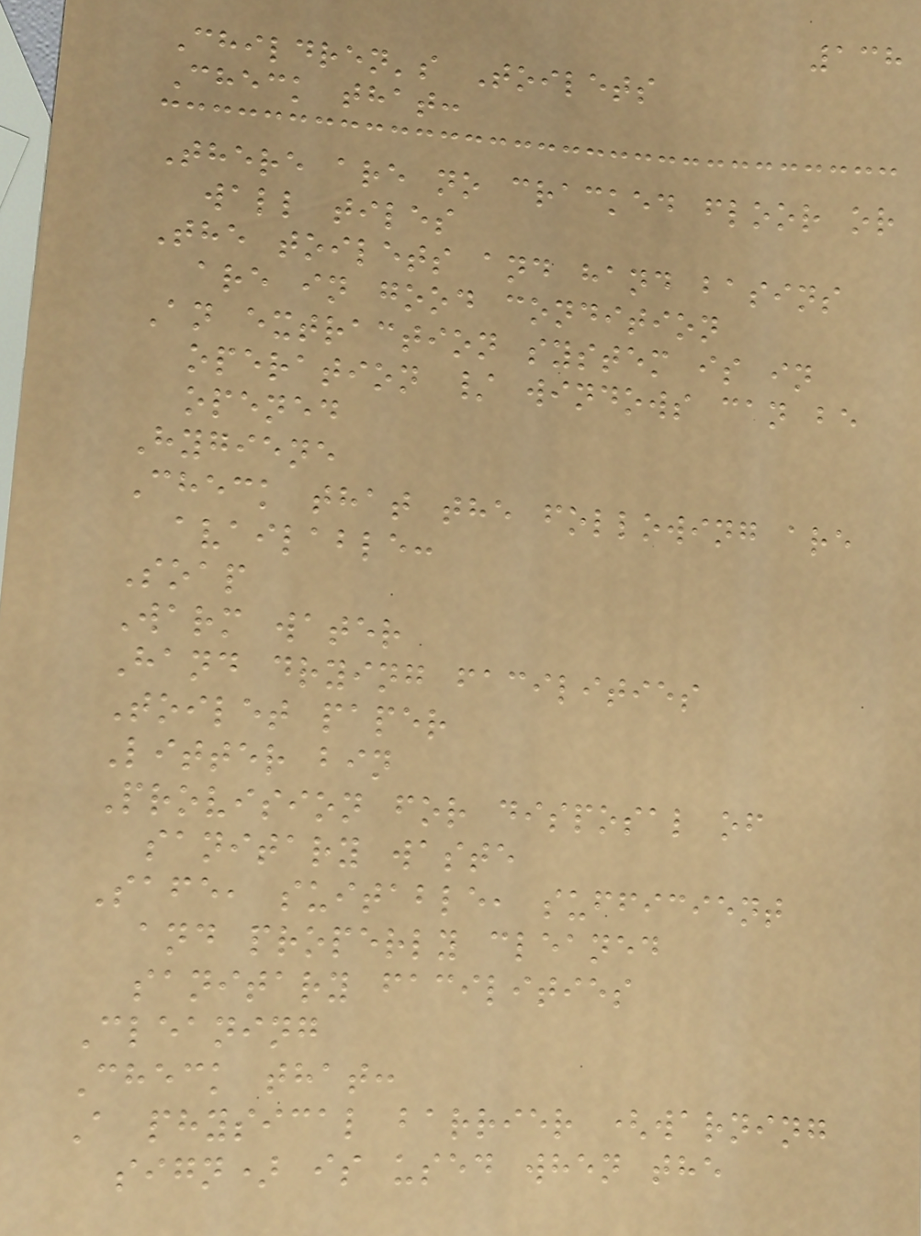138
Children's Toilets
Check that:
There are no cracked floor or
wall tiles
The toilets and hand basins
are in good condition
An extraction system is in
operation / windows can be
opened
Hygiene
Check that the following are
available:
Soap
Warm water
Hand drying facilities
Toilet paper
Litter bin
Provision for disposal of
sanitary waste
Safe, suitable, sufficient
and properly cleaned
sanitary facilities
Cleaning
Check that:
A physical barrier (warning
sign) is used when the
